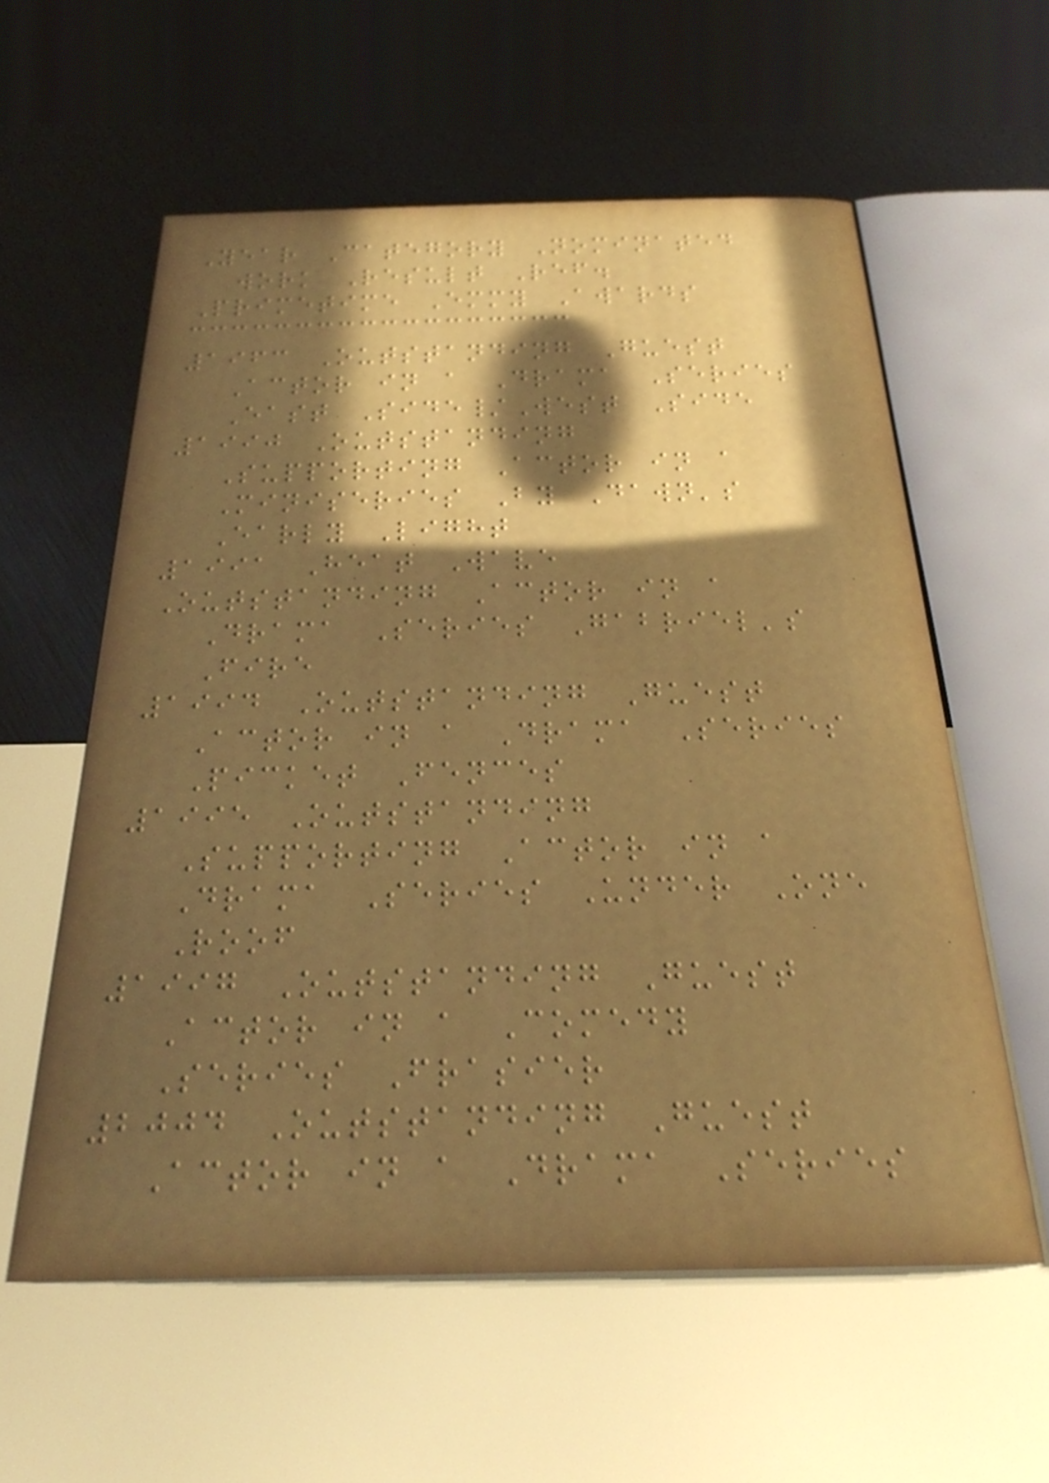Year Category Nominated
work Result Ref.
Primetime Emmy Awards
1963 Outstanding Guest
Actor in a Drama Series
East Side/West Side
1990 Outstanding
Supporting Actor in a
Miniseries By Dawn's
Early Light
1991 Heat Wave
Outstanding Actor in a
Drama Series Gabriel's
Fire
1994 Outstanding Guest
Actor in a Drama Series
Picket Fences
1995 Outstanding
Supporting Actor in a
Drama Series Under One
Roof
1997 Outstanding Guest
Actor in a Comedy
Series Frasier
2004 Outstanding Guest
Actor in a Drama Series
